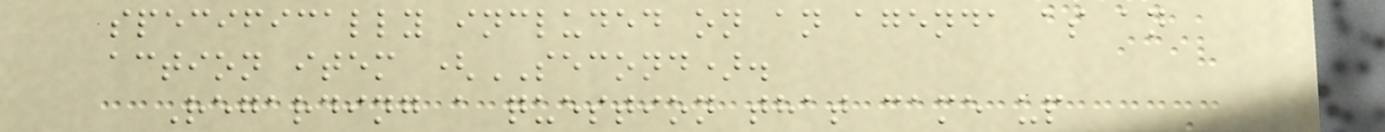specifically included on an agenda as an
action item (SECOND).
Regarding a question that came up
